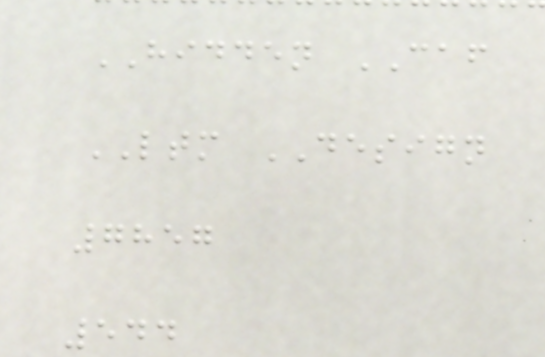HIDDEN CAF
LTM DESIGN
7857
544
